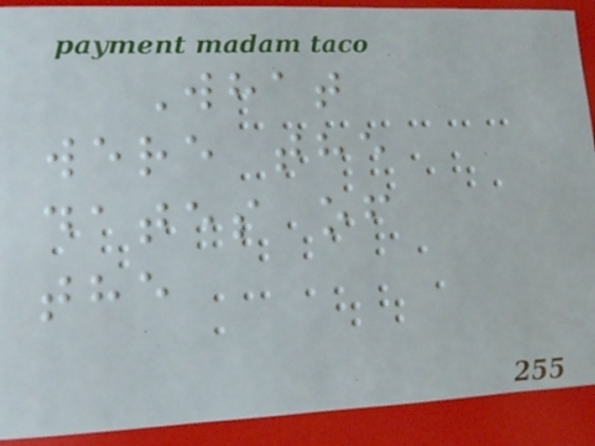What
were the
dates of
the
